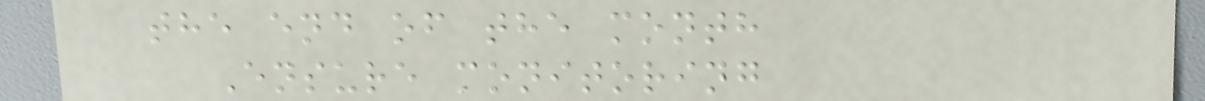the end of the month
Ensure monitoring
